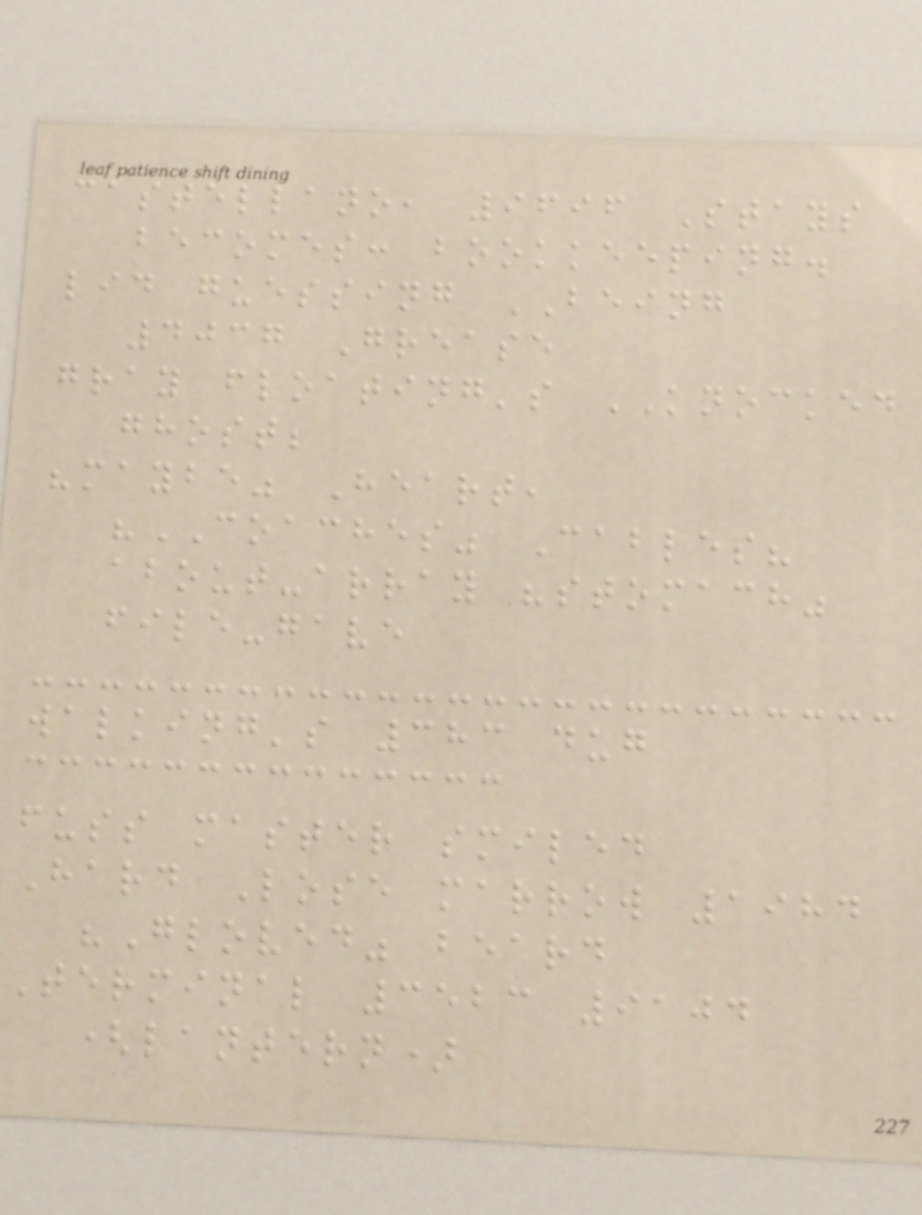castellano, 9696 Stays
becomes: bookkeeping.
lid guessing BEING
4037 Grease
gray floating's KNOCKED
ghost;
"maybe" Heart,
"COACHES" Cables?
about-array "stomach"
file-gave
walking's 383 dug
fuss master smiled
Hard Lose marrow 1984
"Gloved" beard
Terminal 3523 9104
(lantern)
